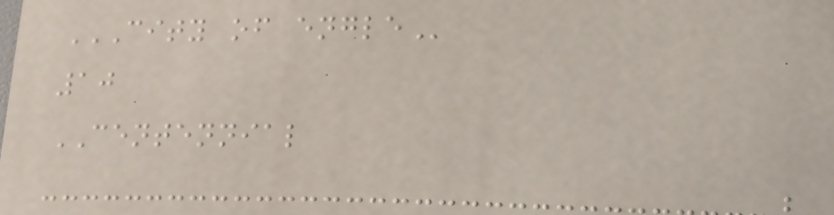CITY OF ENGLE
10
CENTENNIAL
